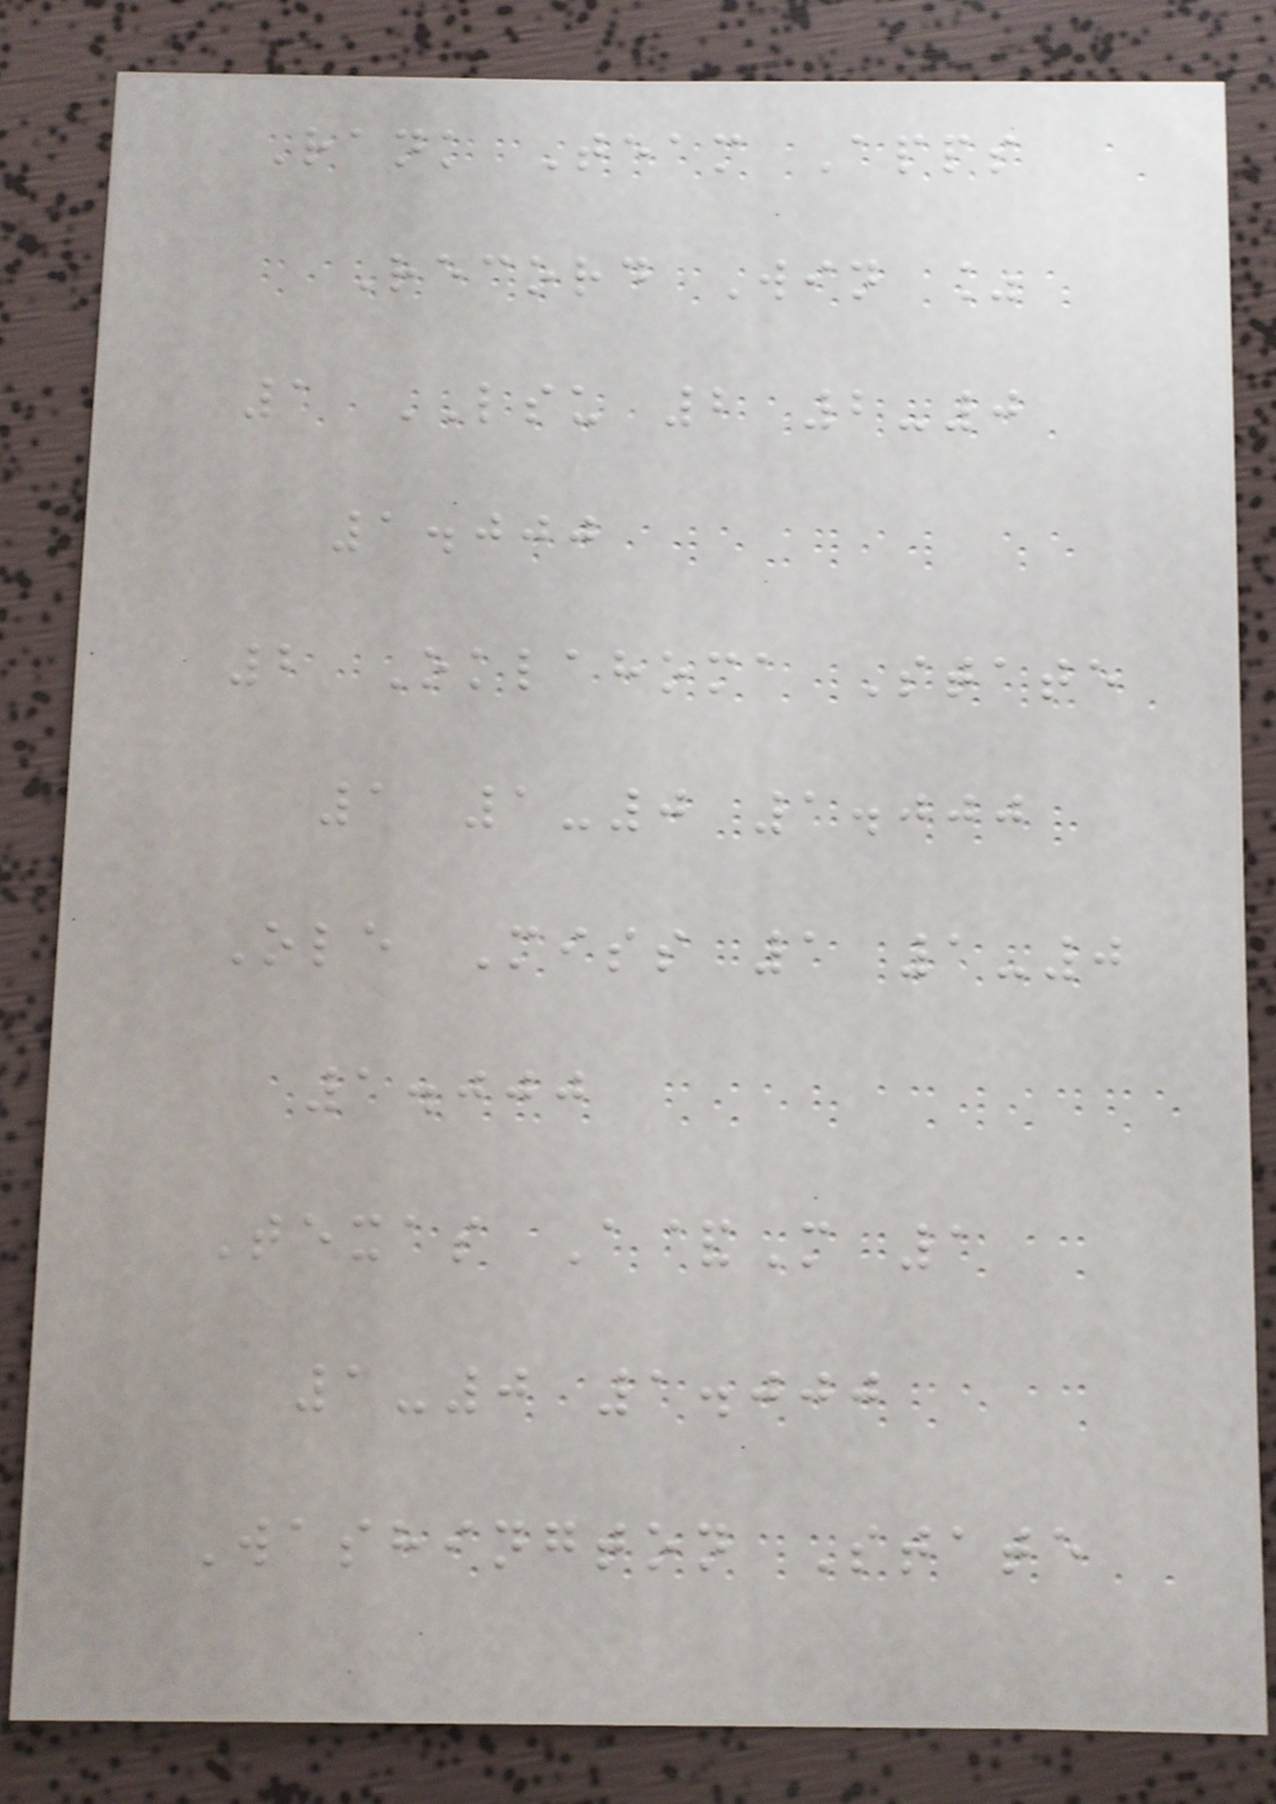Rank Team Apps
Record Win %
1 LSU 2 2-0
1.000
2 Oklahoma State
1 1-0 1.000
Ole Miss 1 1-0
1.000
Texas A&M 1
1-0 1.000
Washington State
